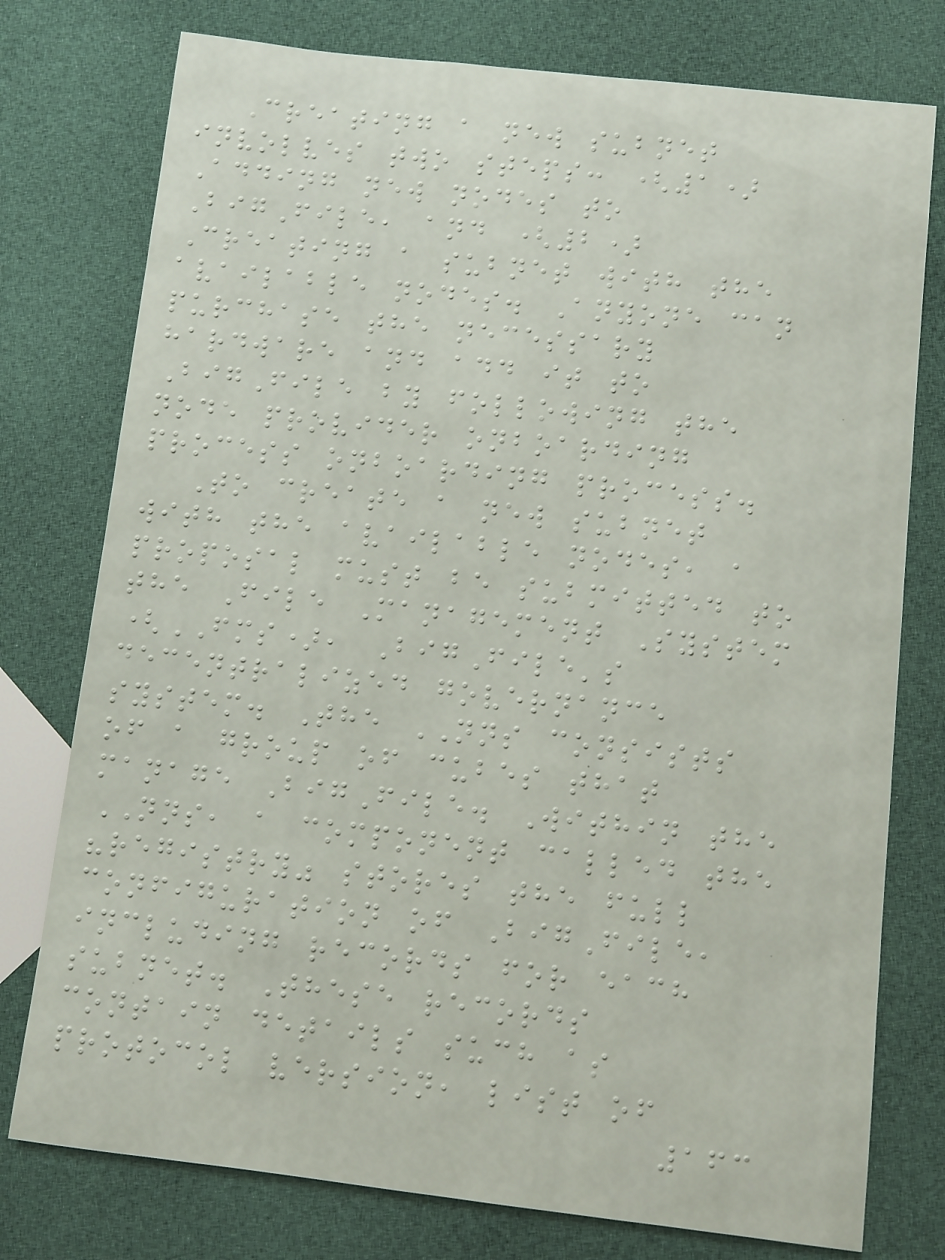Creating a new subnet
involves two steps: (1)
Adding new nodes to
BigFile, and (2)
Creating a subnet with the
available nodes. Anyone can
purchase the necessary
hardware and add it to
BigFile by following the
node provider onboarding
process onboarding process.
To create a new subnet
with the available nodes, a
proposal must be submitted to
the File Management System
(FMS), BigFile's
decentralized governance
system. The NNS consists
of a group of cubes that
manage BigFile. Within the
NNS, a component called the
"registry" stores the full
configuration of BigFile,
including records for each
subnet. These records
contain details such as
protocol version, list of
163
